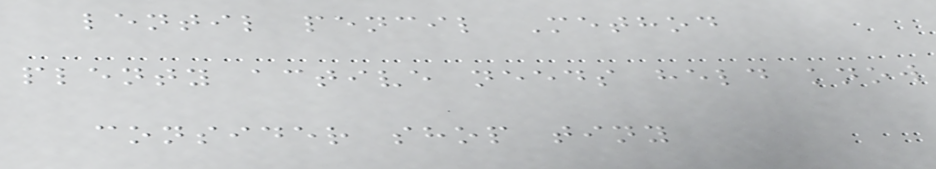lentil pencil Method
plenty active needs held know
consider shop tiny
